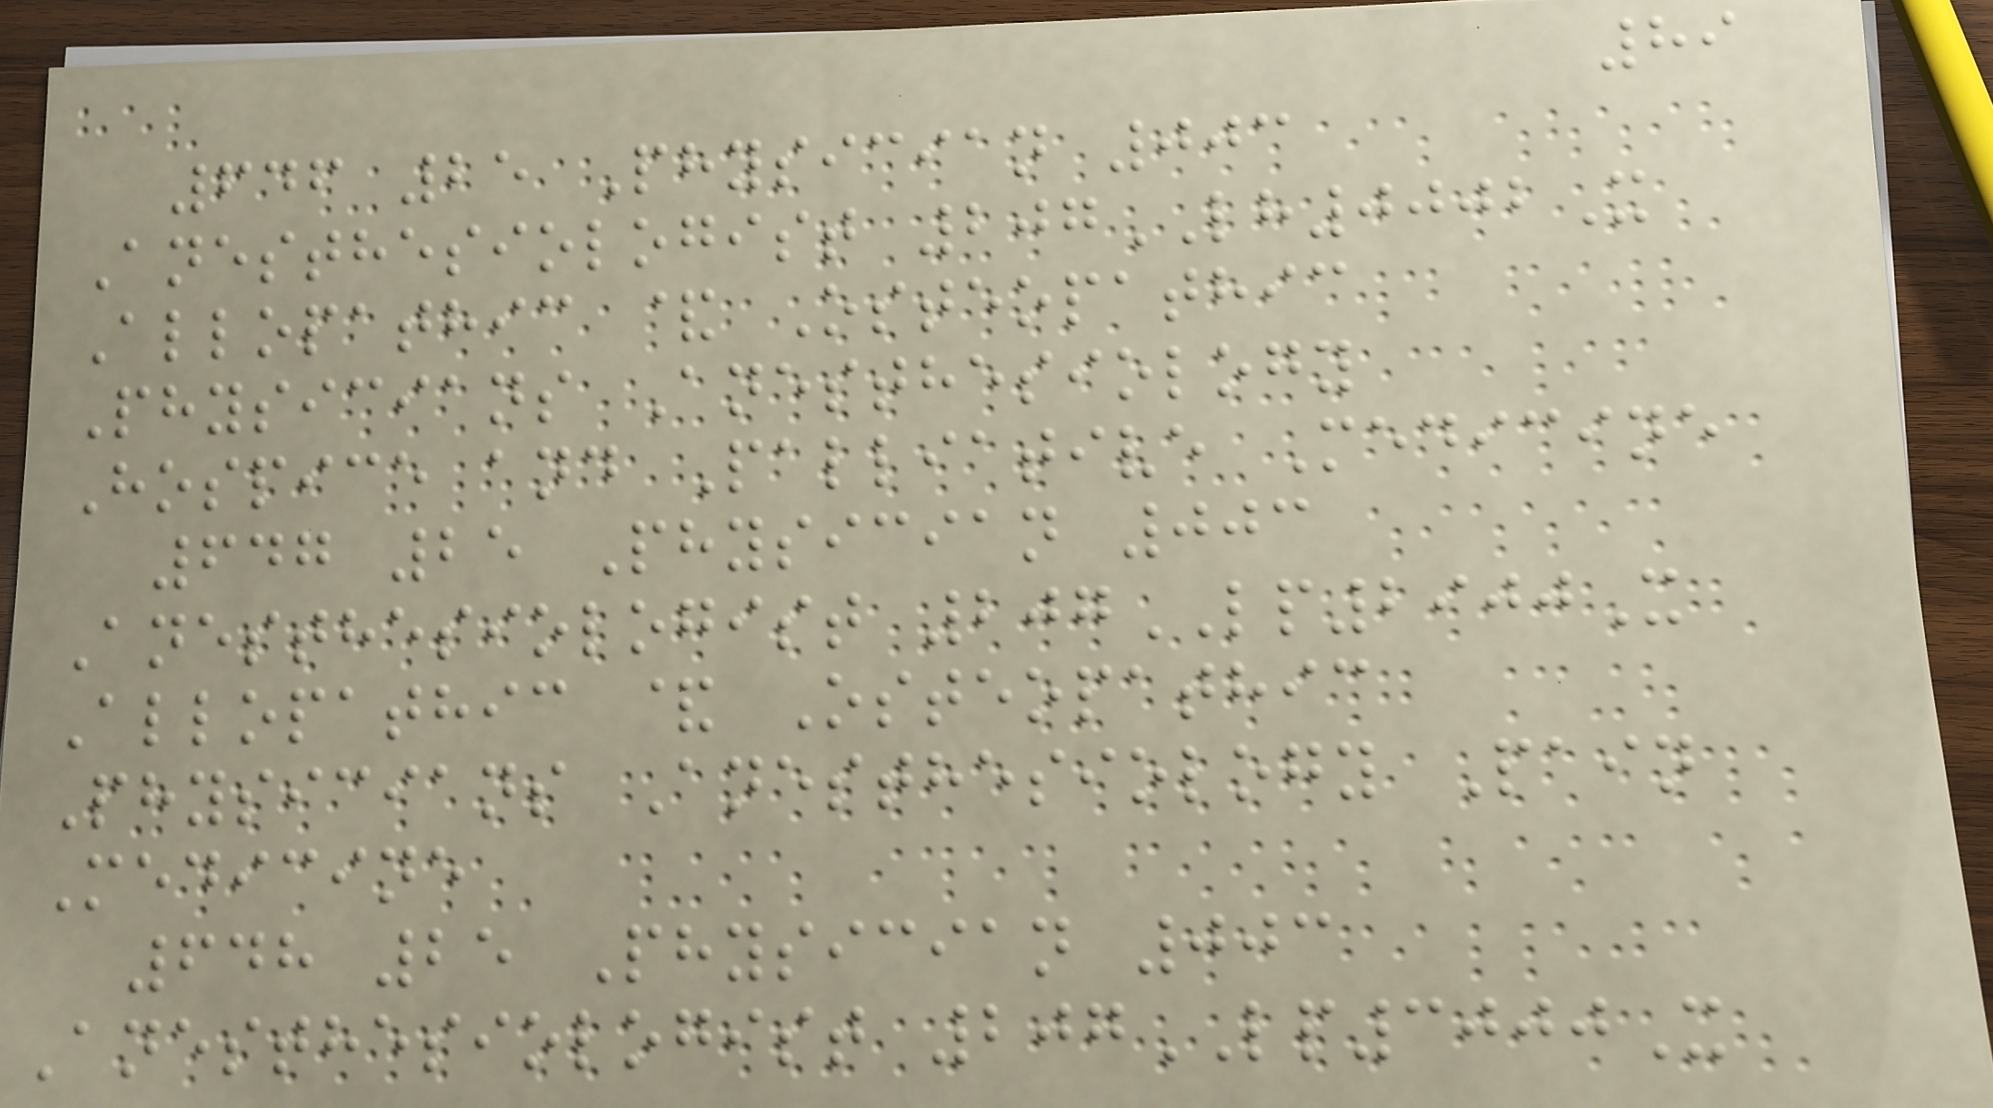89
646 25 Physician 003
Anesthesiologist 207LH0002X
Allopathic & Osteopathic
Physicians Anesthesiology
Hospice and Palliative Medicine
647 25 Physician 003
Anesthesiologist 207LP2900X
Allopathic & Osteopathic
Physicians Anesthesiology Pain
Medicine
648 25 Physician 003
Anesthesiologist 207LP3000X
